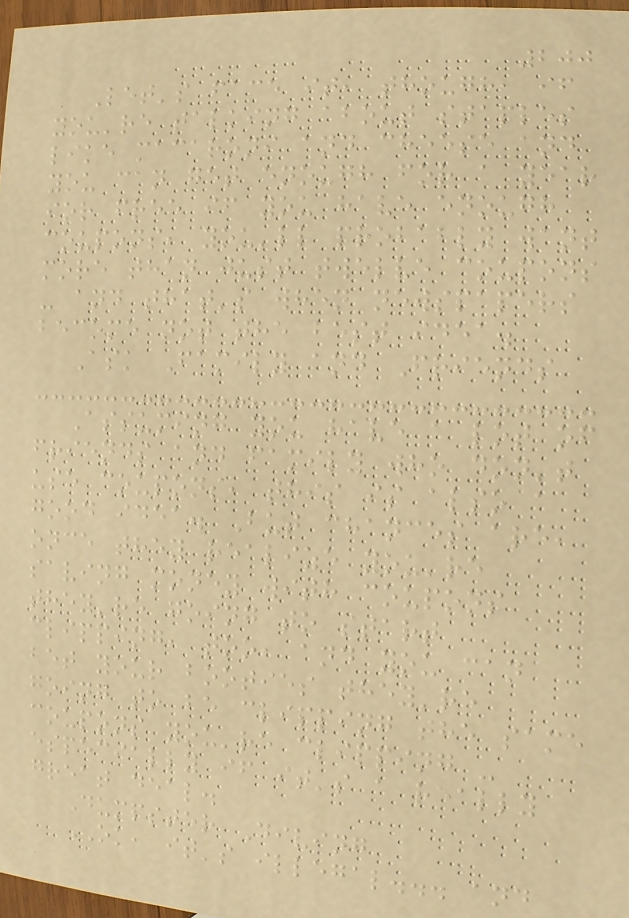200
Let's face it, though, if
you're talking about staples
like macaroni and cheese and
you can get enough for a year
for free if you have enough
coupons, you'll probably want
more than just twelve coupons
- and that's when newspapers
become not the best idea.
Ask Family and Friends
Assuming you have a lot of
friends and family who don't
use coupons, this is also a
good idea. But chances are,
once they realize you're
saving money with coupons
they're going to start
clipping, too, and you can
bet your booties they're
going to be clipping the same
coupons you're clipping -
especially if it's a really
great deal.
Dumpster Diving
OK, it's illegal... and
